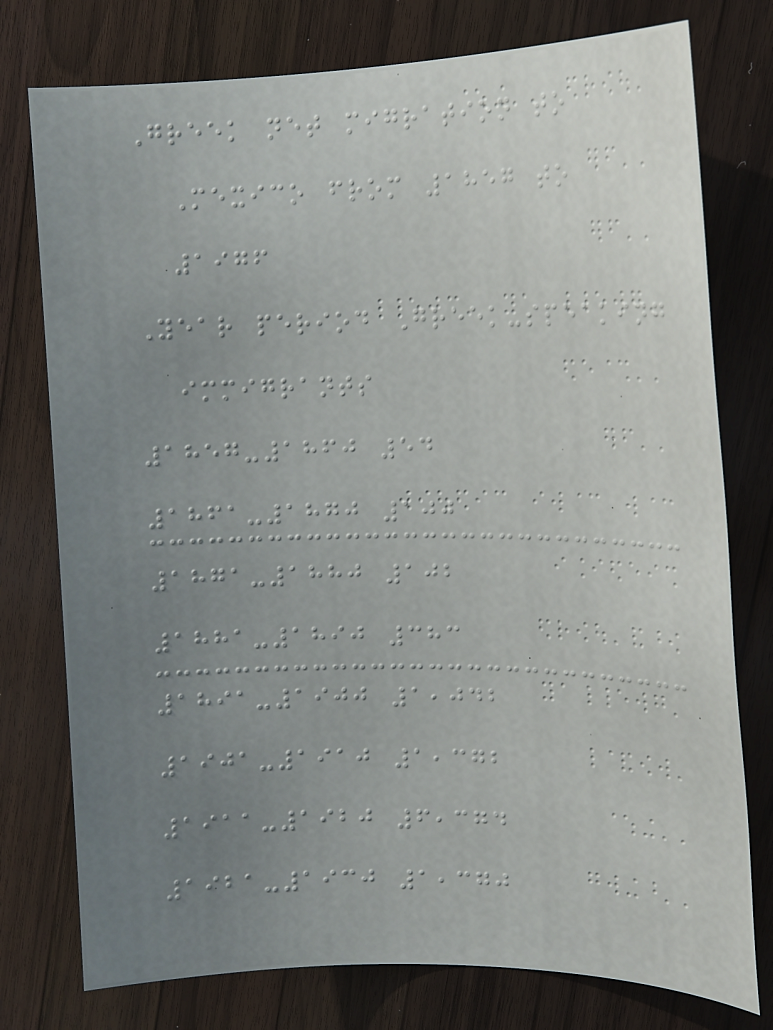Greek net migration to
Mexico from 1857 to
1976
Year period Greek-speaking
immigrants
1857-1860 54
1861-1870 100
1871-1880 102
1881-1890 383
1891-1900 1,042
1901-1910 1,372
1911-1920 6,374
1921-1930 1,370
